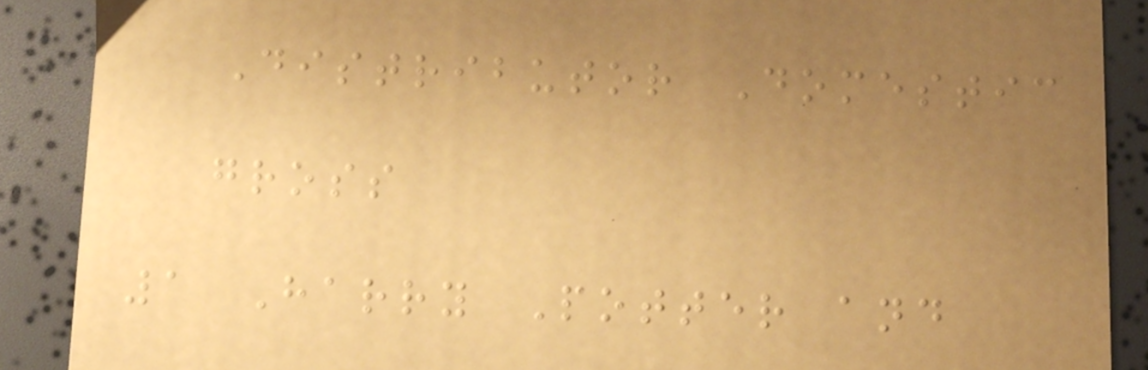Distributor Domestic
gross
1 Harry Potter and
